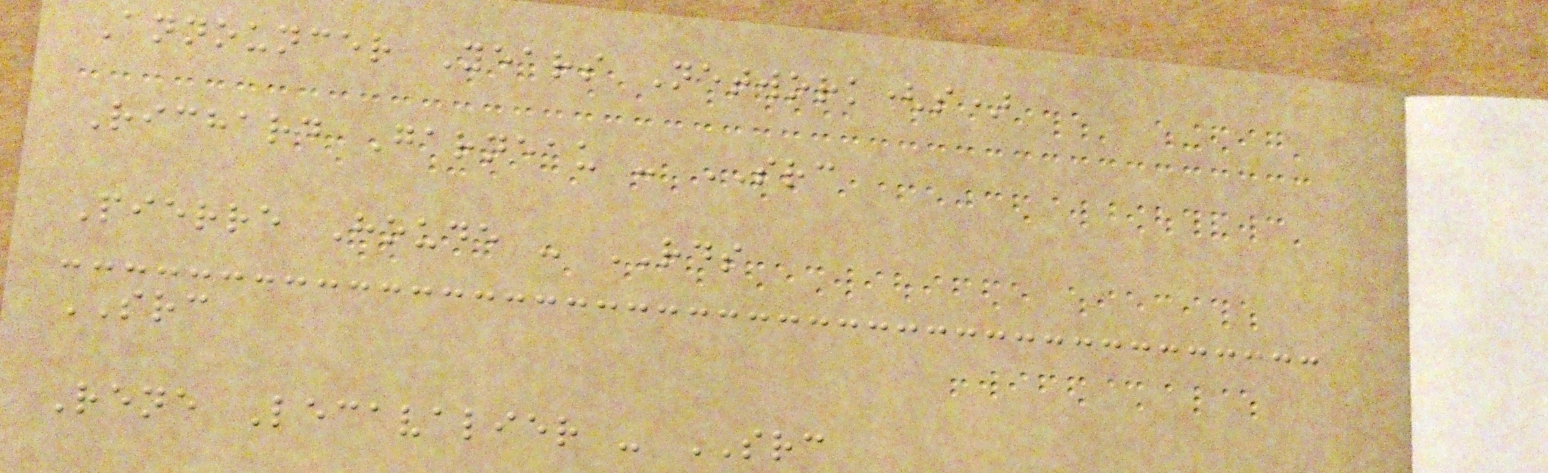Announcer Years Network(s)
Richard Garneau - SRC
Pierre Houde - RDS
SRC
Rene Lecavalier - SRC
